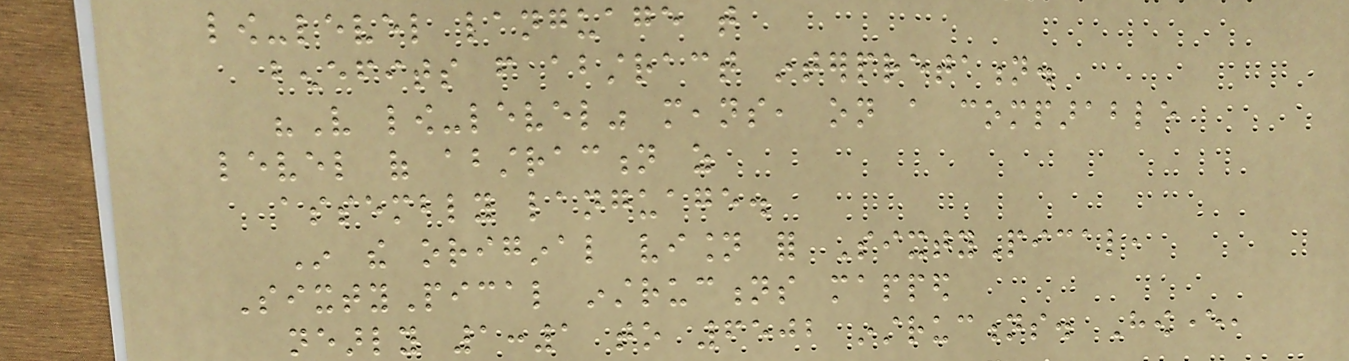low-level language that
benefits from abstract interpretation.
"Very low-level" means, on a comparable
level of abstraction as
assembly language.
In the original vision for SixtyPical,
SixtyPical instructions mapped
nearly 1:1 to 6502 instructions. However,
